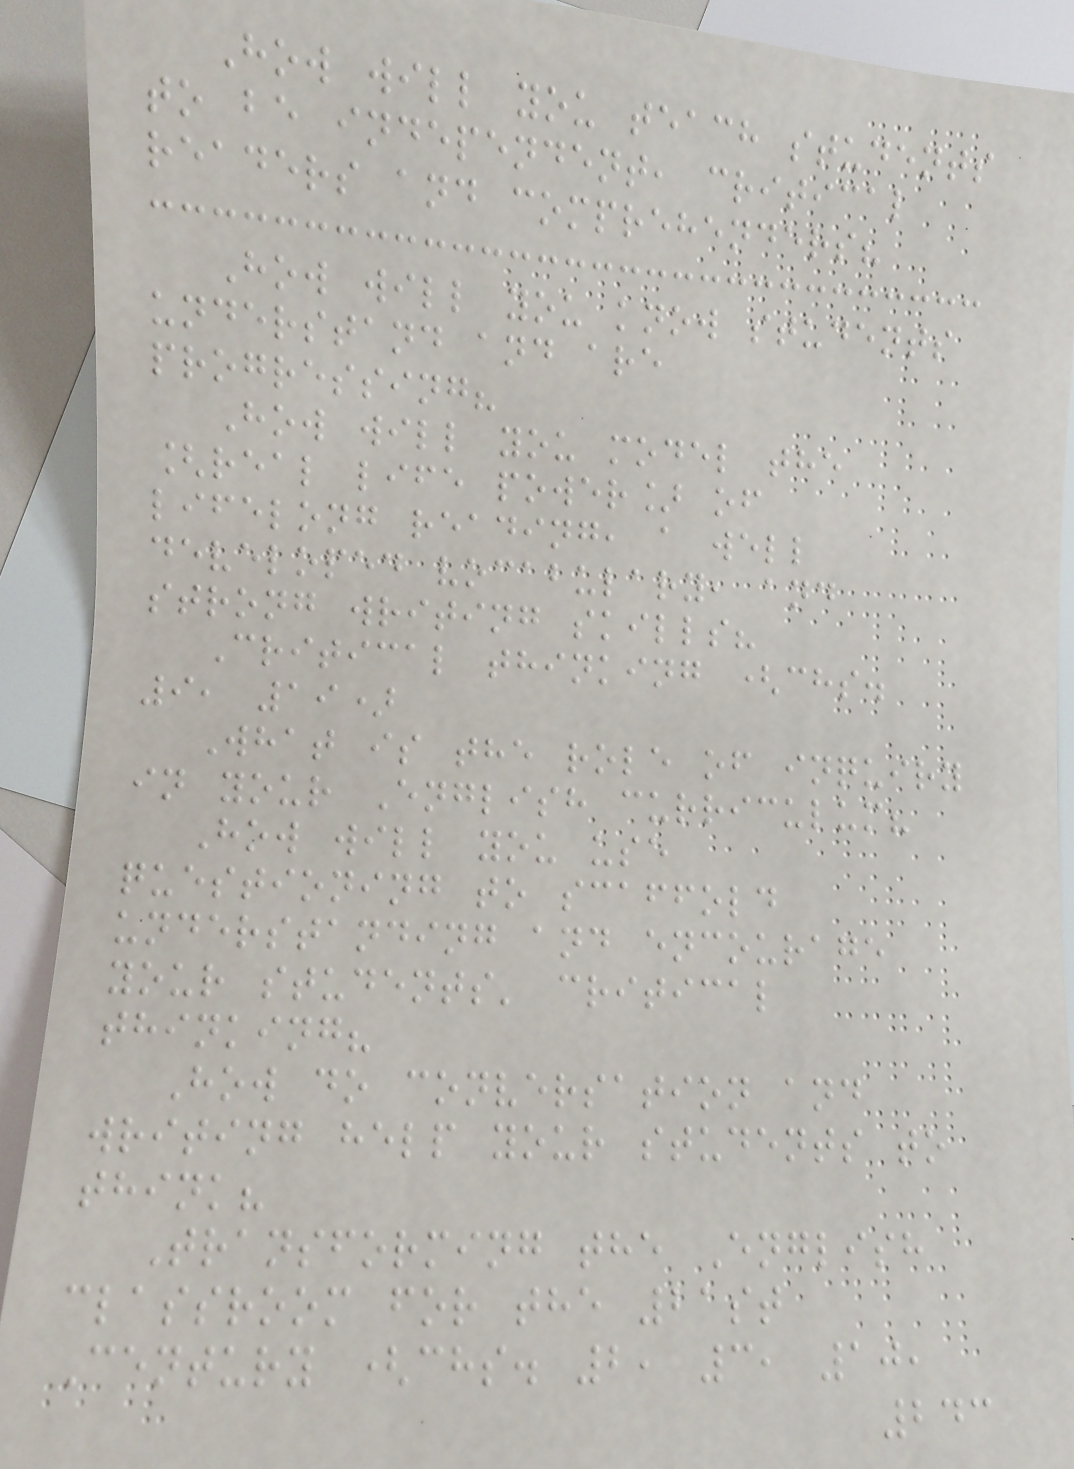How will you teach students
to be independent, critical
readers and comprehenders?
How will you know students
understand and are
progressing?
How will you model the
[real life power] of
lifelong reading, a well
developed vocabulary, and
strong writing skills?
Critical thinking (chs.
9, 19)
What is the role of inquiry
in your English curriculum?
How will you use
questioning to scaffold
understanding and encourage
your students' critical
thinking?
How do conversation and
writing help your students to
think?
Transforming the English
classroom for the 21st
Century (chs. 2, 3, 10,
243
